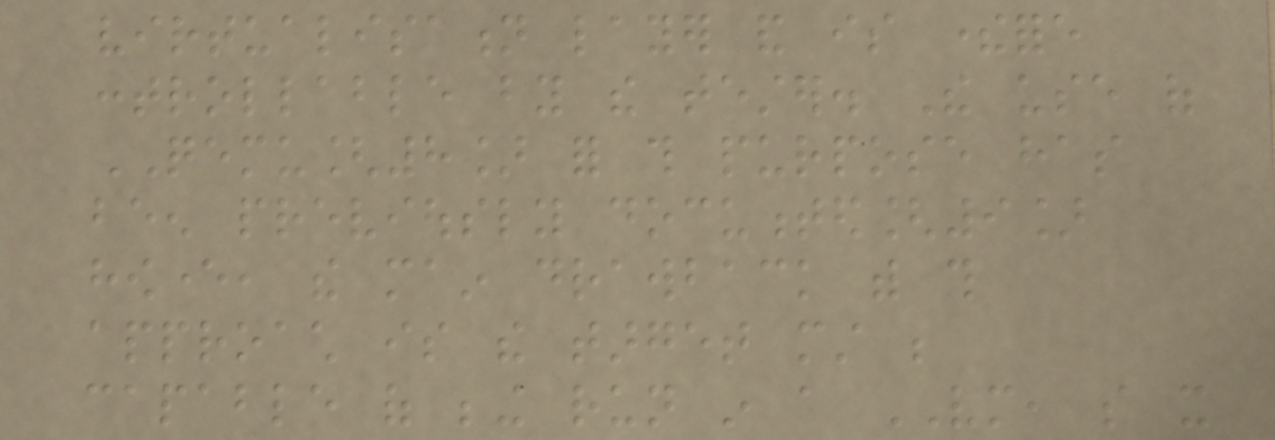virtualisation layer and is therefore
controllable by the tester. The use of
QEMU[8] for this purpose has
been previously documented[9]
however, the main drawback with this
approach is the target must be
capable of being run in a VM, so it
